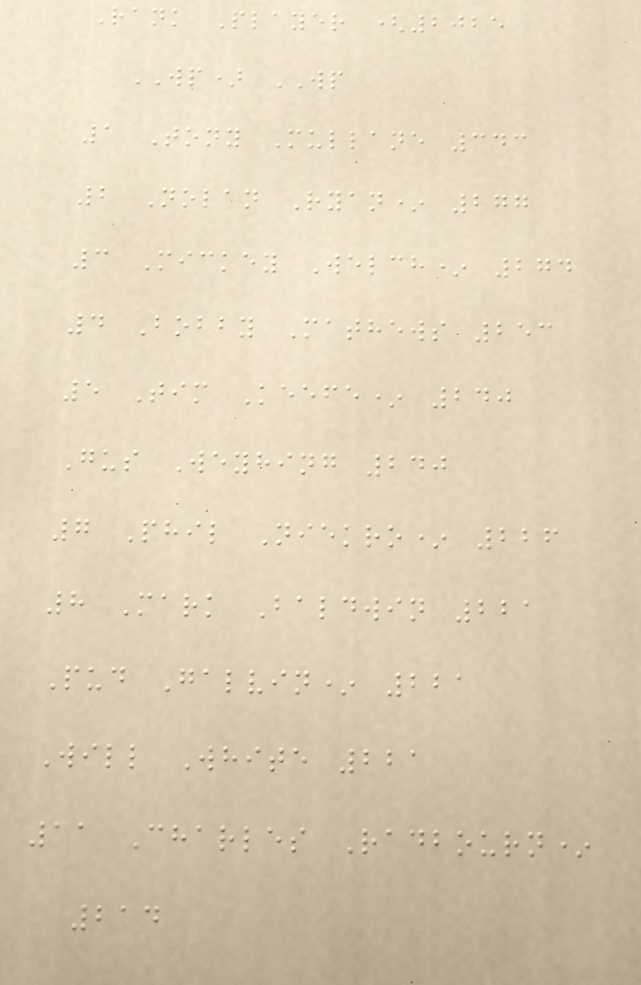Rank Player (2025
WP) WP
1 Tony Mullane 343
2 Nolan Ryan* 277
3 Mickey Welch* 274
4 Bobby Mathews 253
5 Tim Keefe* 240
Gus Weyhing 240
7 Phil Niekro* 226
8 Mark Baldwin 221
Pud Galvin* 221
Will White 221
11 Charles Radbourn*
214
